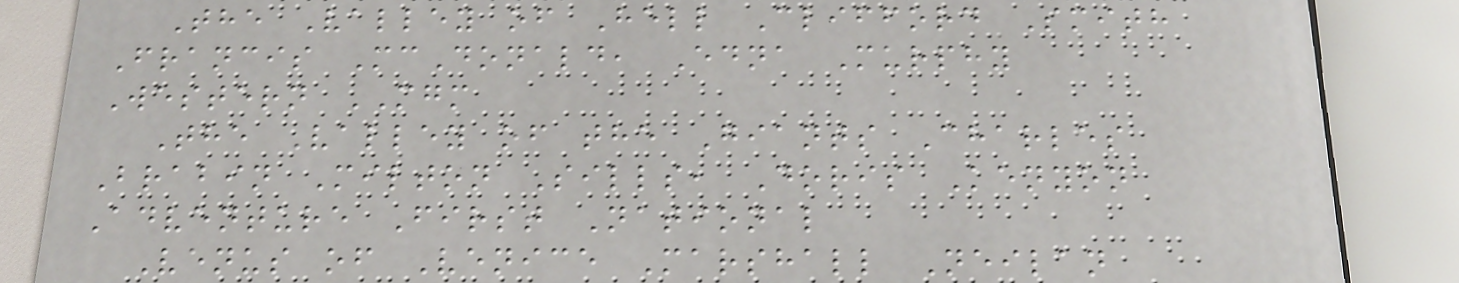The Valley of Hell Clifford Smith
Francis McDonald, Edna Murphy
Western MGM
The Valley of the Giants Charles
Brabin Milton Sills, Doris Kenyon
Adventure First National
Venus of Venice Marshall Neilan
